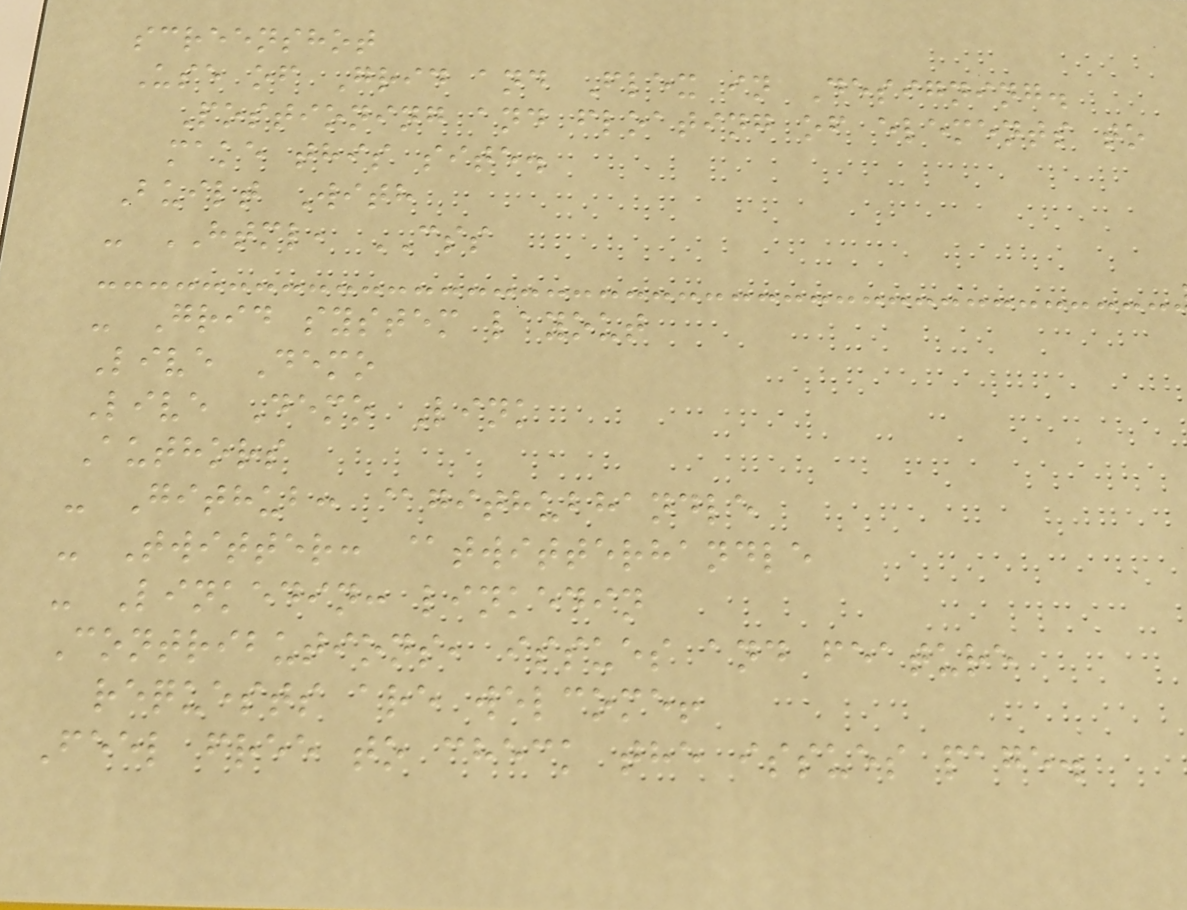screenshot
Use of Grid and Flex in Designing.
Postioning and floating of elements to
make this site.
Built With
- HTML, CSS
- Grid system layout
Live Demo
Live Demo Link
Authors
- Github: @githubhandle
- Twitter: @twitterhandle
- Linkedin: linkedin
Contributions, issues and feature
requests are welcome!
Feel free to check the issues page.
